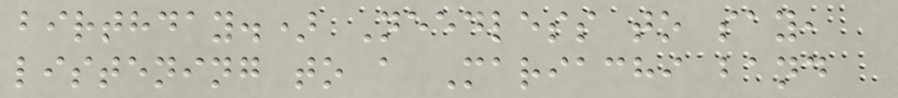birthday.) Needless to say,
listening to a Mariachi band
